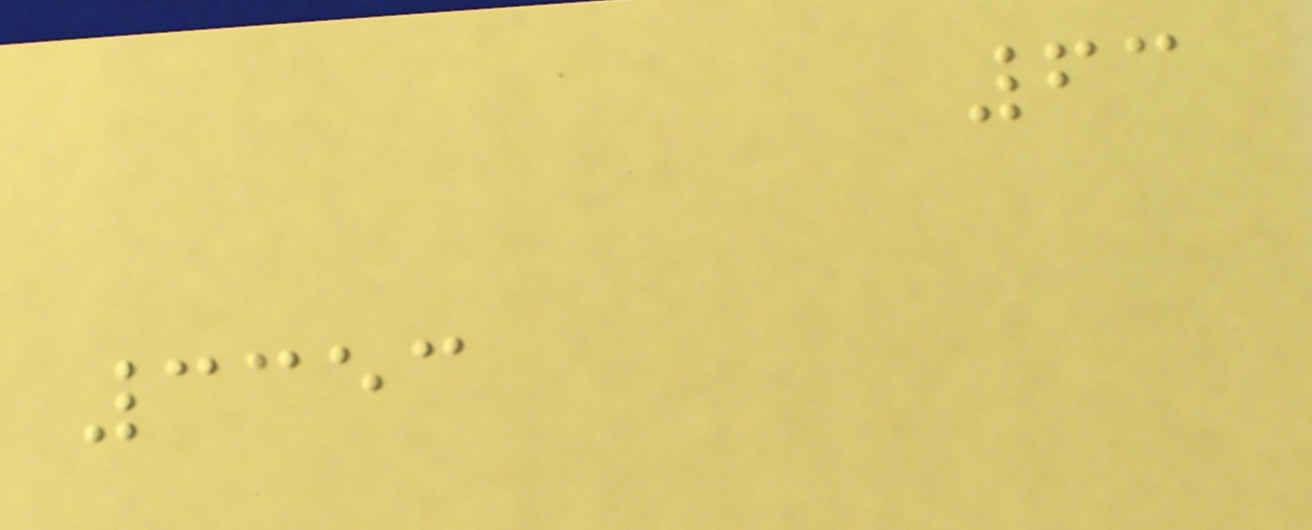63
3353
